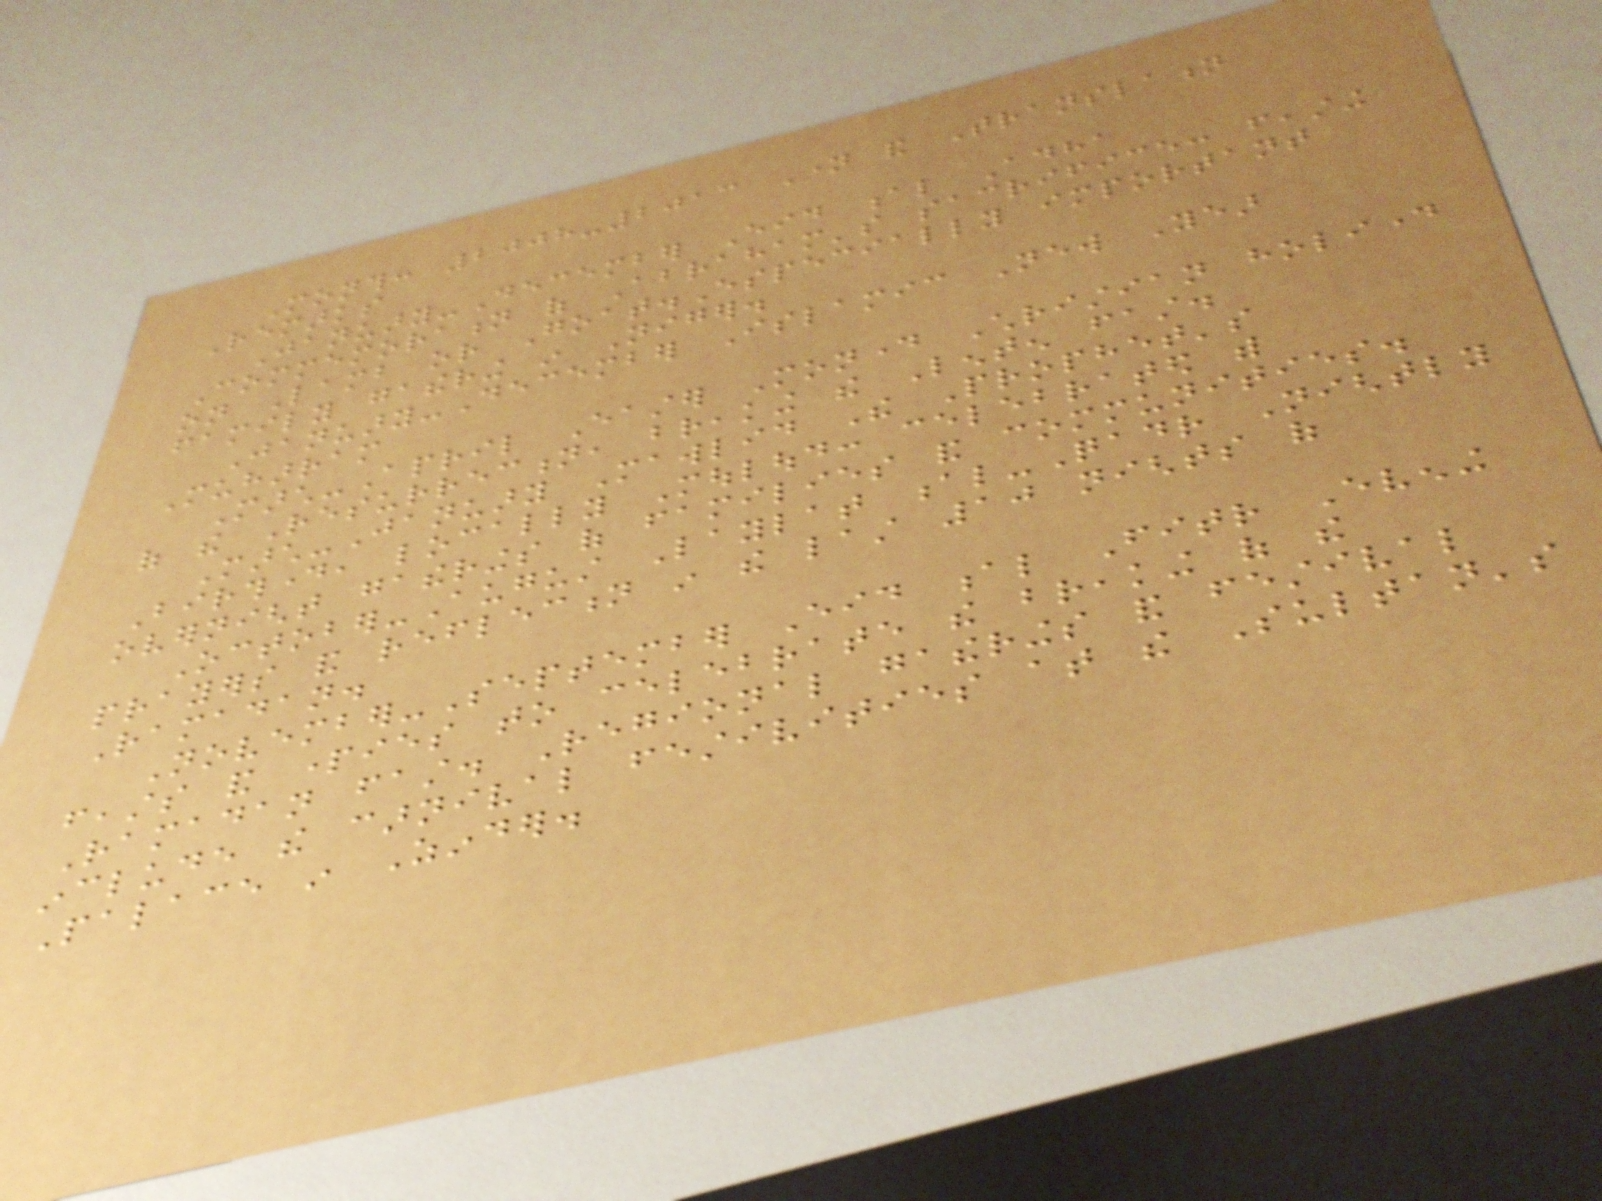Month: 2008-2013 Name and Translation
Remarks
January-December Eid al Adha
Commemoration of Abraham's sacrifice: feasting
on Lamb or Goat.Especially important
family gathering in Niger.
January-December Islamic New Year
Muharram
March-April Easter Monday Christian holiday
of the Resurrection, breaking the Lenten fast.
March-January Mawlid The Prophet's
Birthday, locally Mouloud: celebrated with
overnight gatherings of families and communities.
October-August Laylat al-Qadr Nightly
prayers and reflection in the last 10 nights of
Ramadan.
November-September Eid al Fitr Evening
feasts and parties to celebrate the breaking of the
Ramadan fast. Regional gatherings and festival
include the carnival festivities at the Sultan's
Palace in Zinder.
